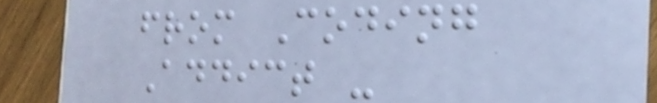from Coding
Addict -
